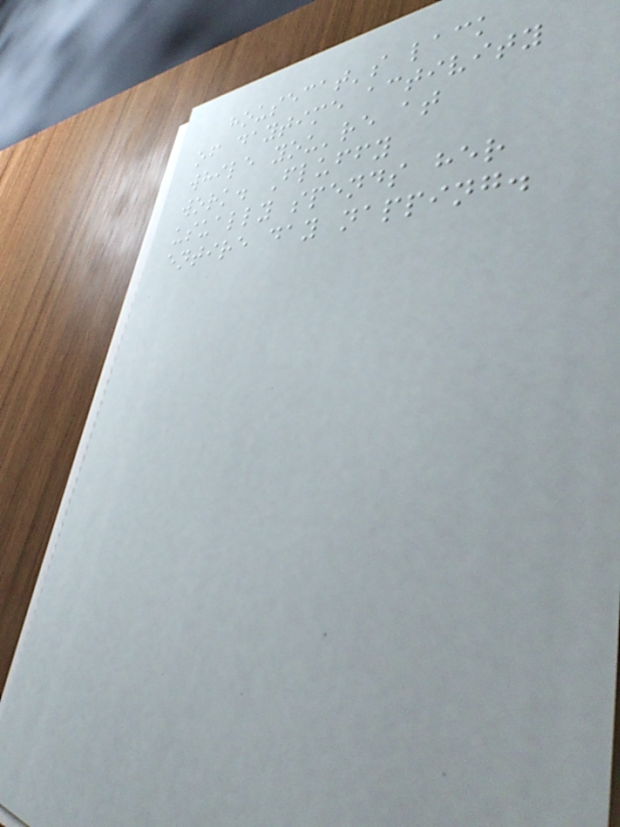housecat's lack
of daytime activity
while you're at
work. Fluffy
usually spends her
entire day napping.
